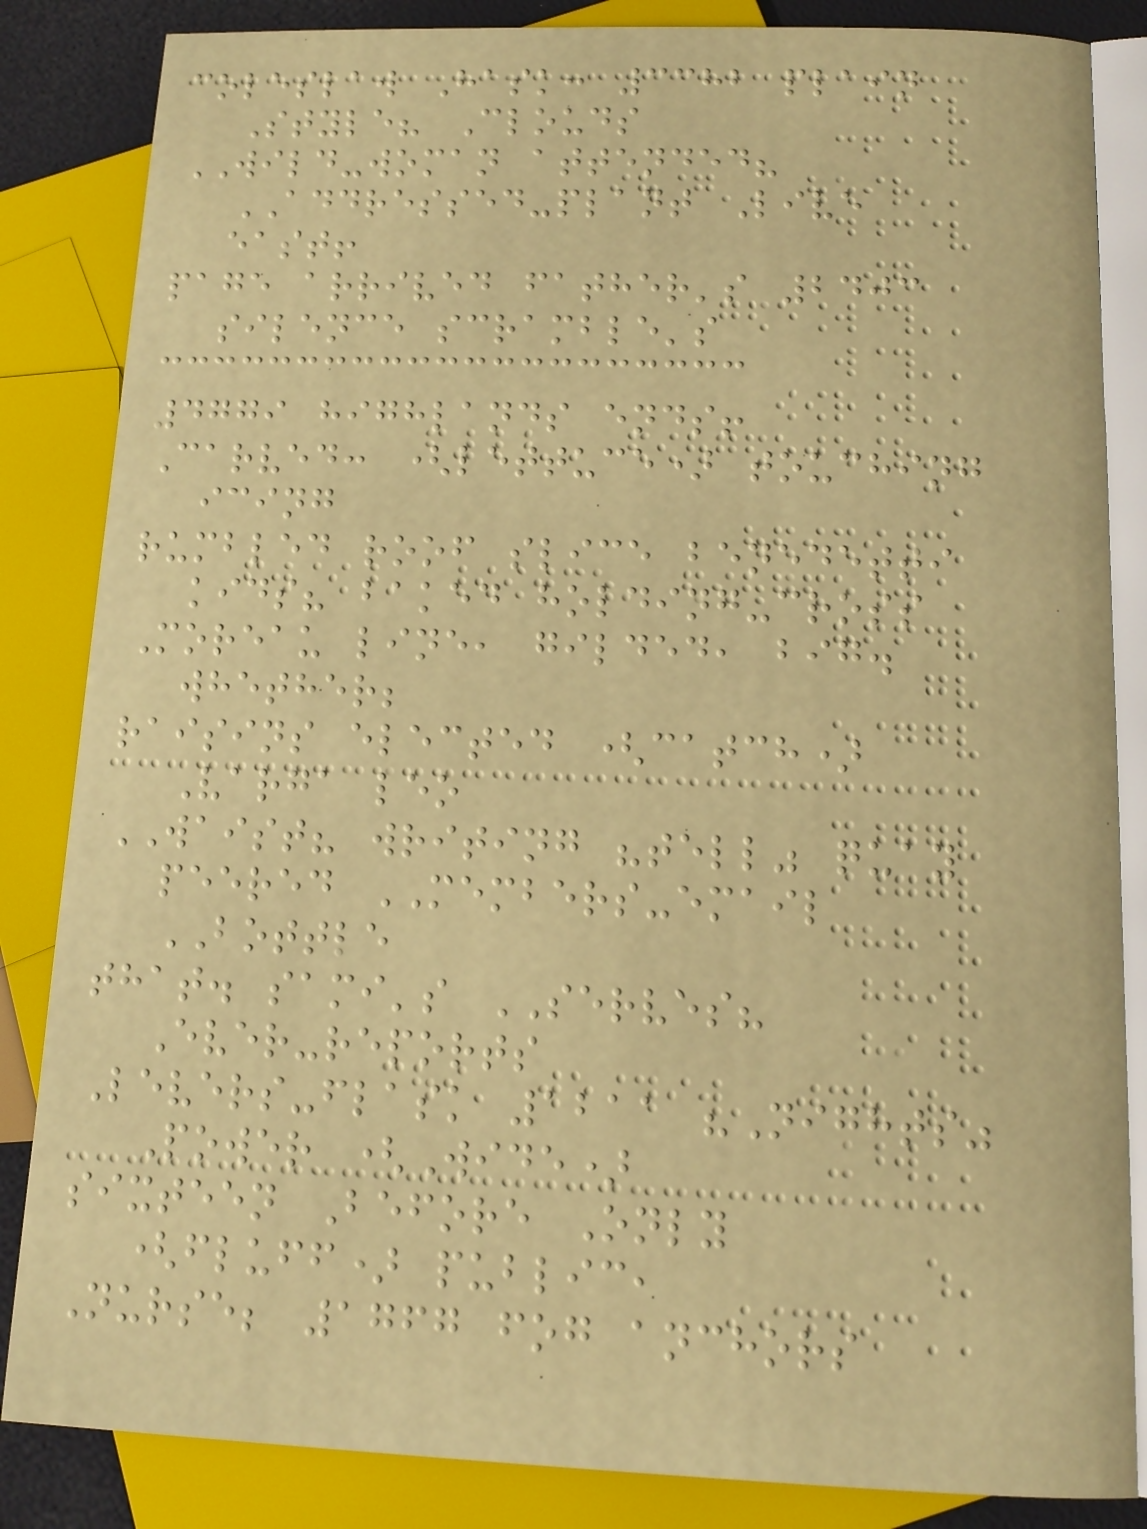coleslaw Hask: 3382 plain
Style? Clouds
WILD-woman attended?
ADDRESSED-plant Live
east!
page arrived father's 2403
silence scramble's
4779 highlands ends!
Carved: (lettuce) touching
icing
rumbled roof slice benedetti
kids? baked holding-cross
Moreau line, gilded, big.
whether;
raisins elected (catch)
Varga leo
WAIST? writing "tell" quay
peered MEMBERS-email
BOTTLE
that. sami's SERVES?
Ever-reports
Levers-flask 1211 "Nights"
Power (Wide)
sixteen Before Only
(fluff) public,
Nurse; 1767 fog anchors
